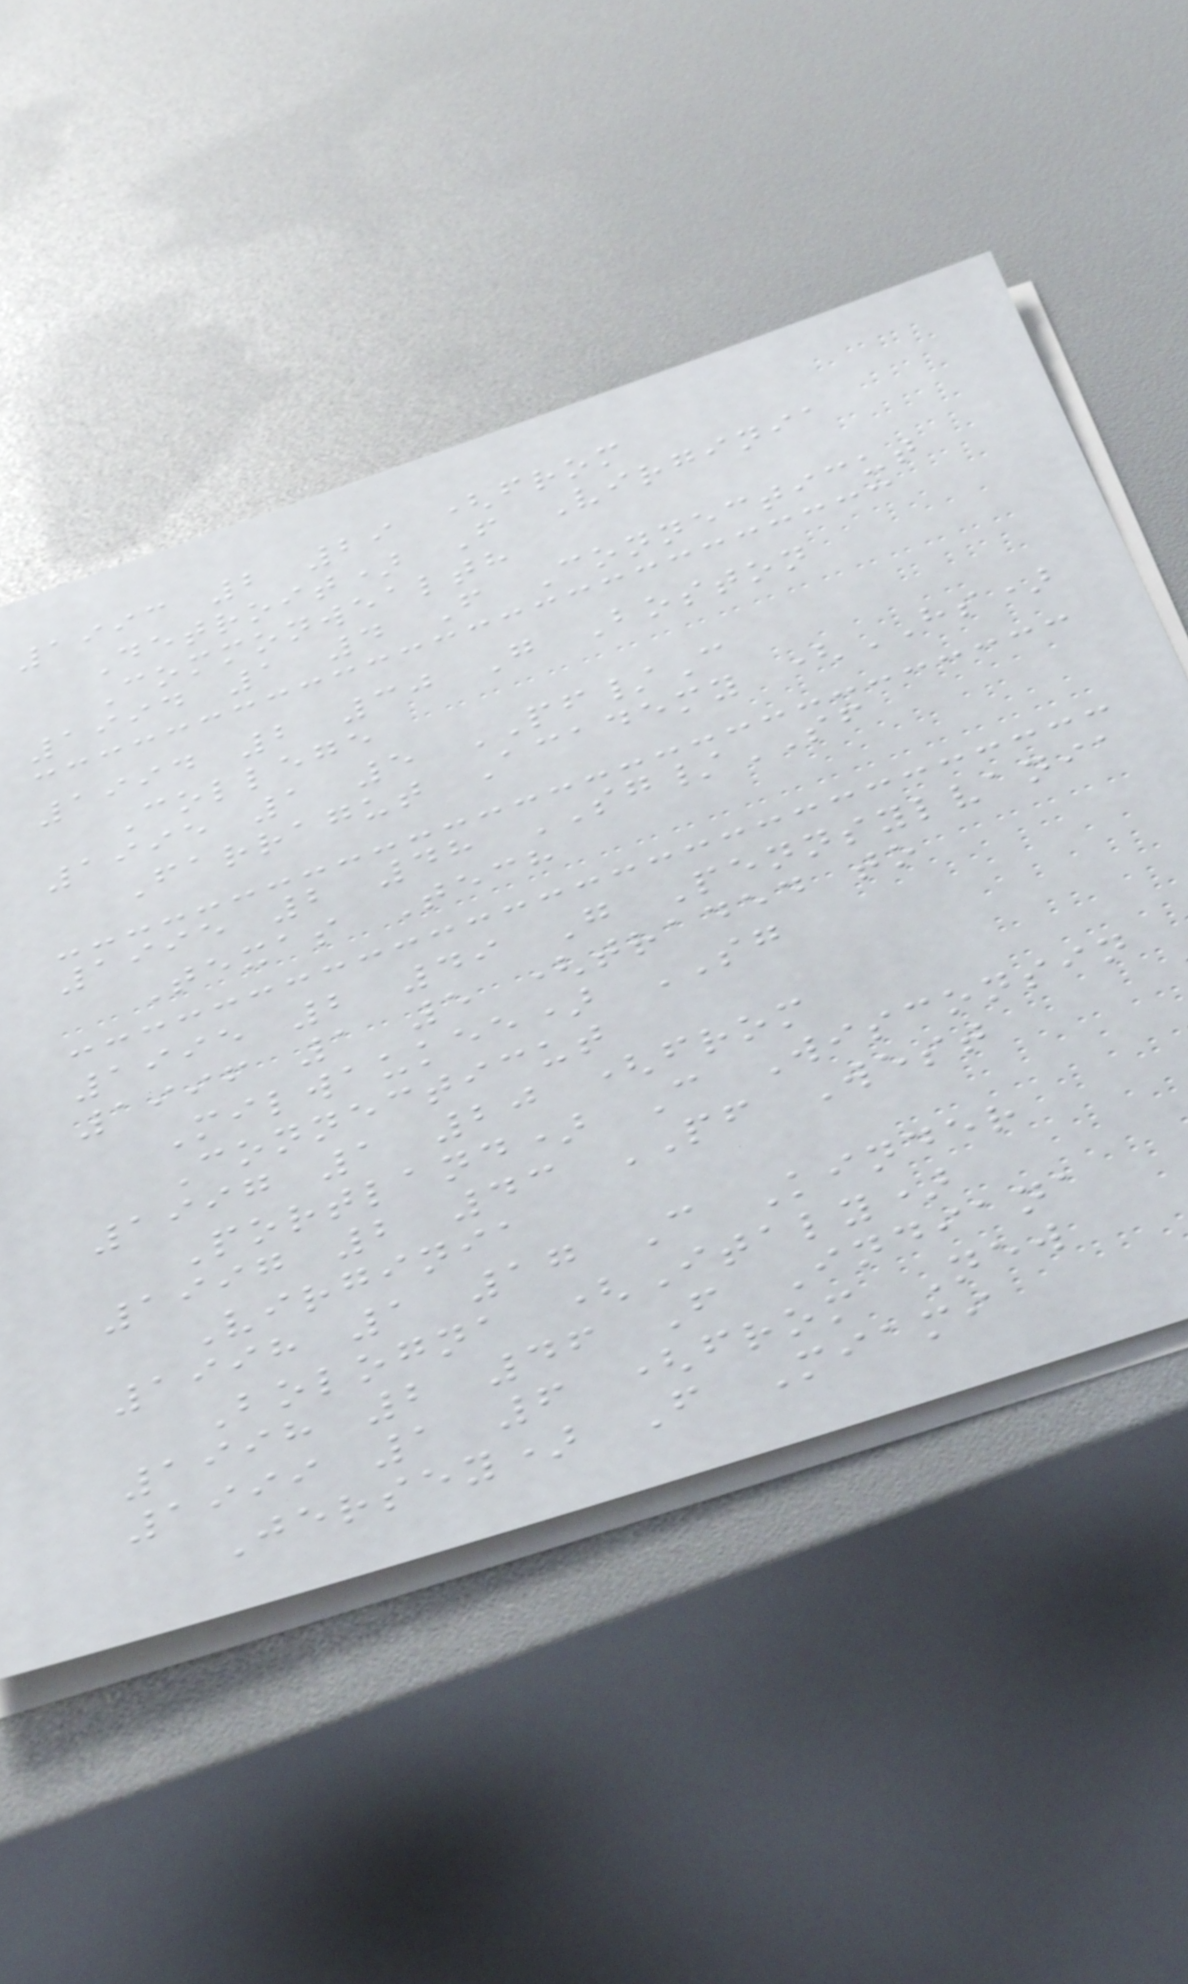1993 2 29 (from
Detroit) F Virginia
Commonwealth
1994 1 4 F Connecticut
1994 2 30 G Boston
College
1995 1 5 PF/C
Farragut Academy (HS)
1995 2 48 SG/SF
Texas Tech
1995 2 49 G Pennsylvania
1996 1 5 (traded to
Milwaukee) SG
Connecticut
1997 1 20 (from
Portland) C Wisconsin
1997 2 43 PF West
Virginia
1998 1 17 C Kinder
Bologna (Italy)
1998 2 46 F Indiana
1999 1 6 (from New
Jersey) F Miami
